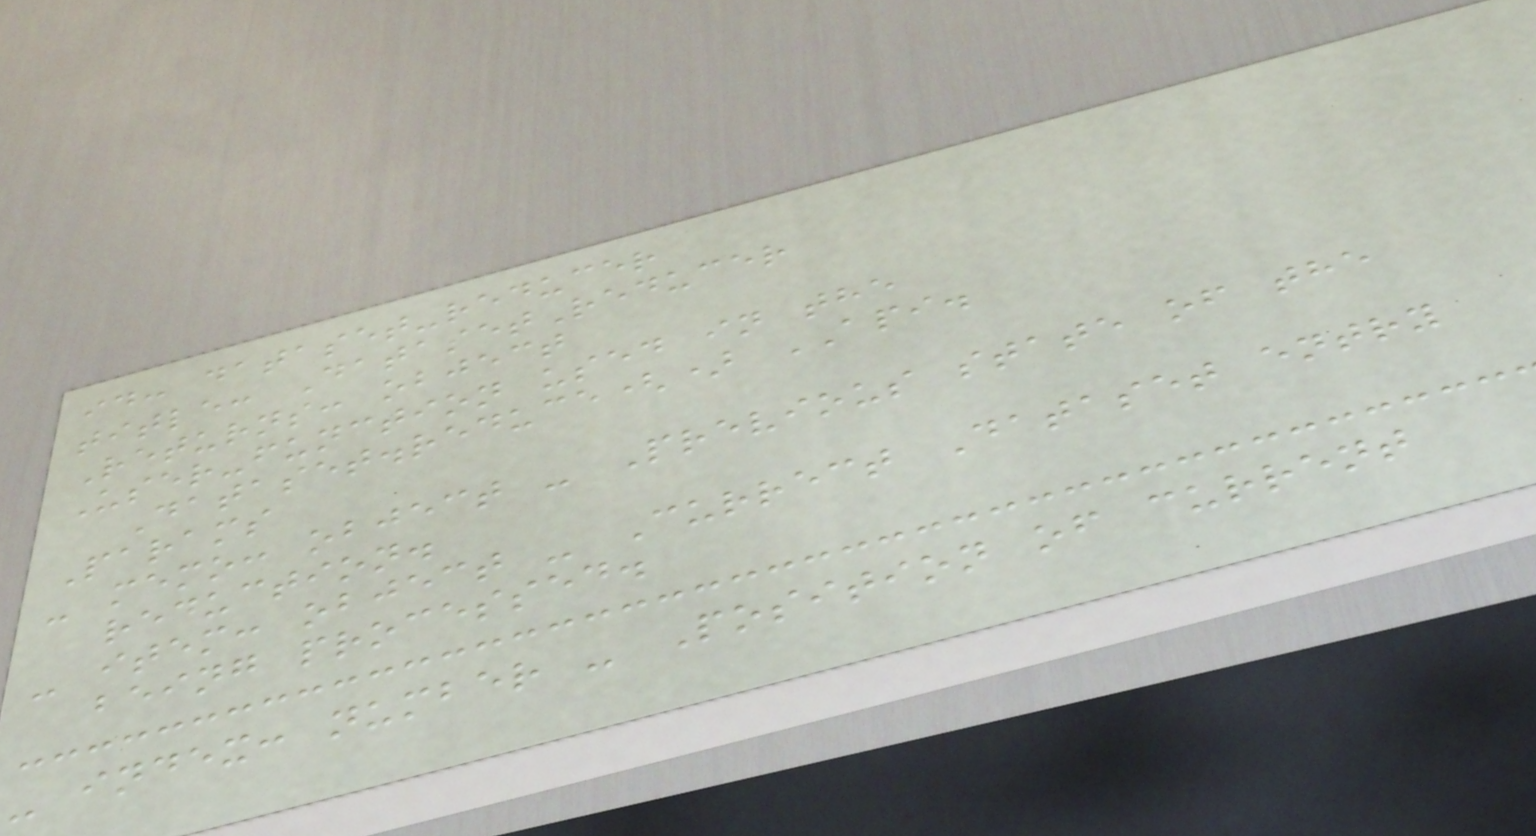id: dataset-reducer
title: DatasetReducer
Returns: object
User-function used in the
Dataset.reduce() API.
Params
- memo: object - Previous state of the
reduction.
- item: object - Currect Dataset entry
being processed.
- index: number - Position of current
